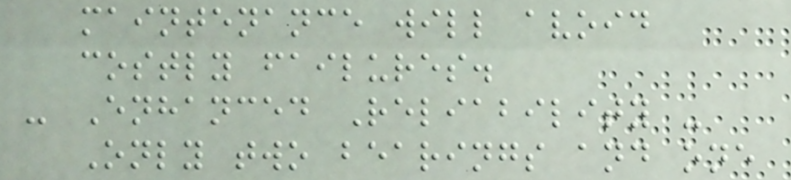maintenance will avoid
costly failures.
- Enhanced Reliability -
Only two bearings and one
